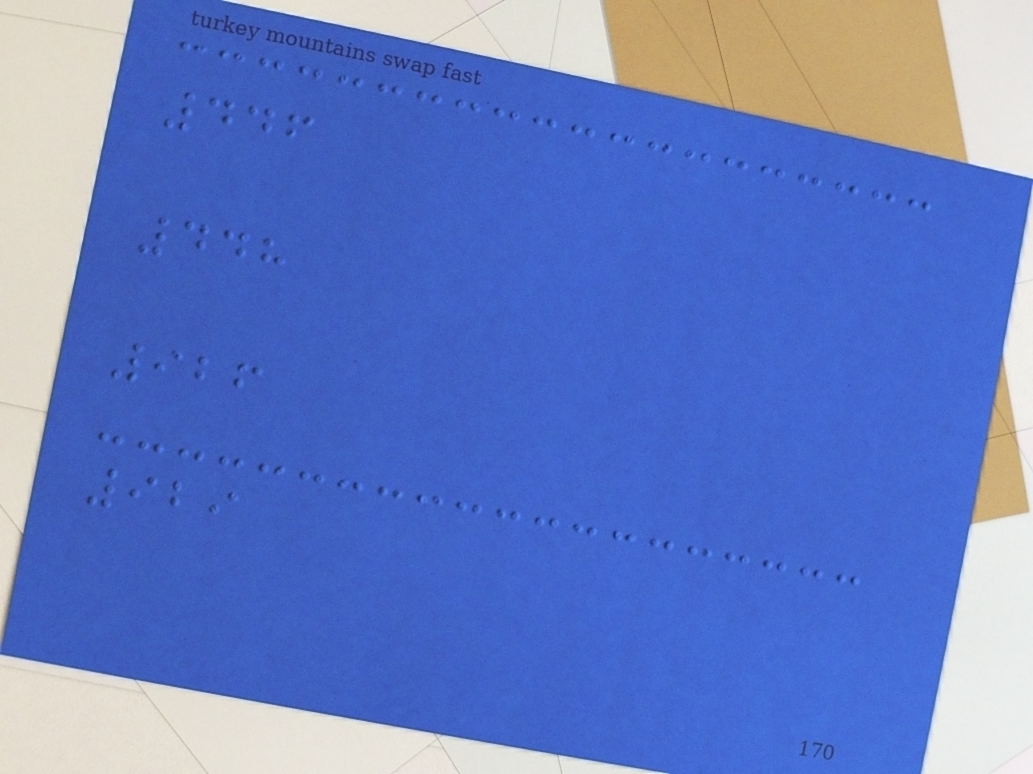446
448
926
929
